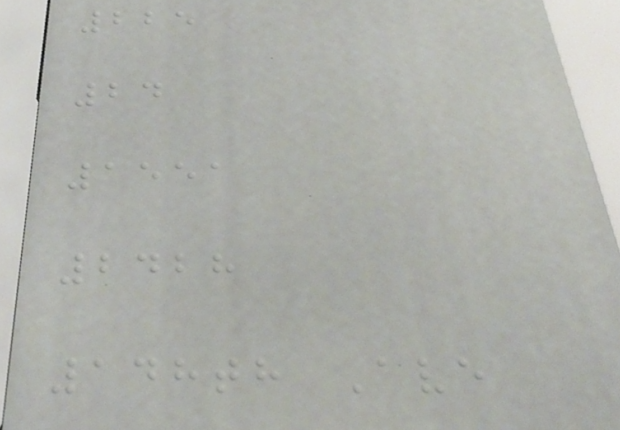225
24
1551
2428
148th Ave
